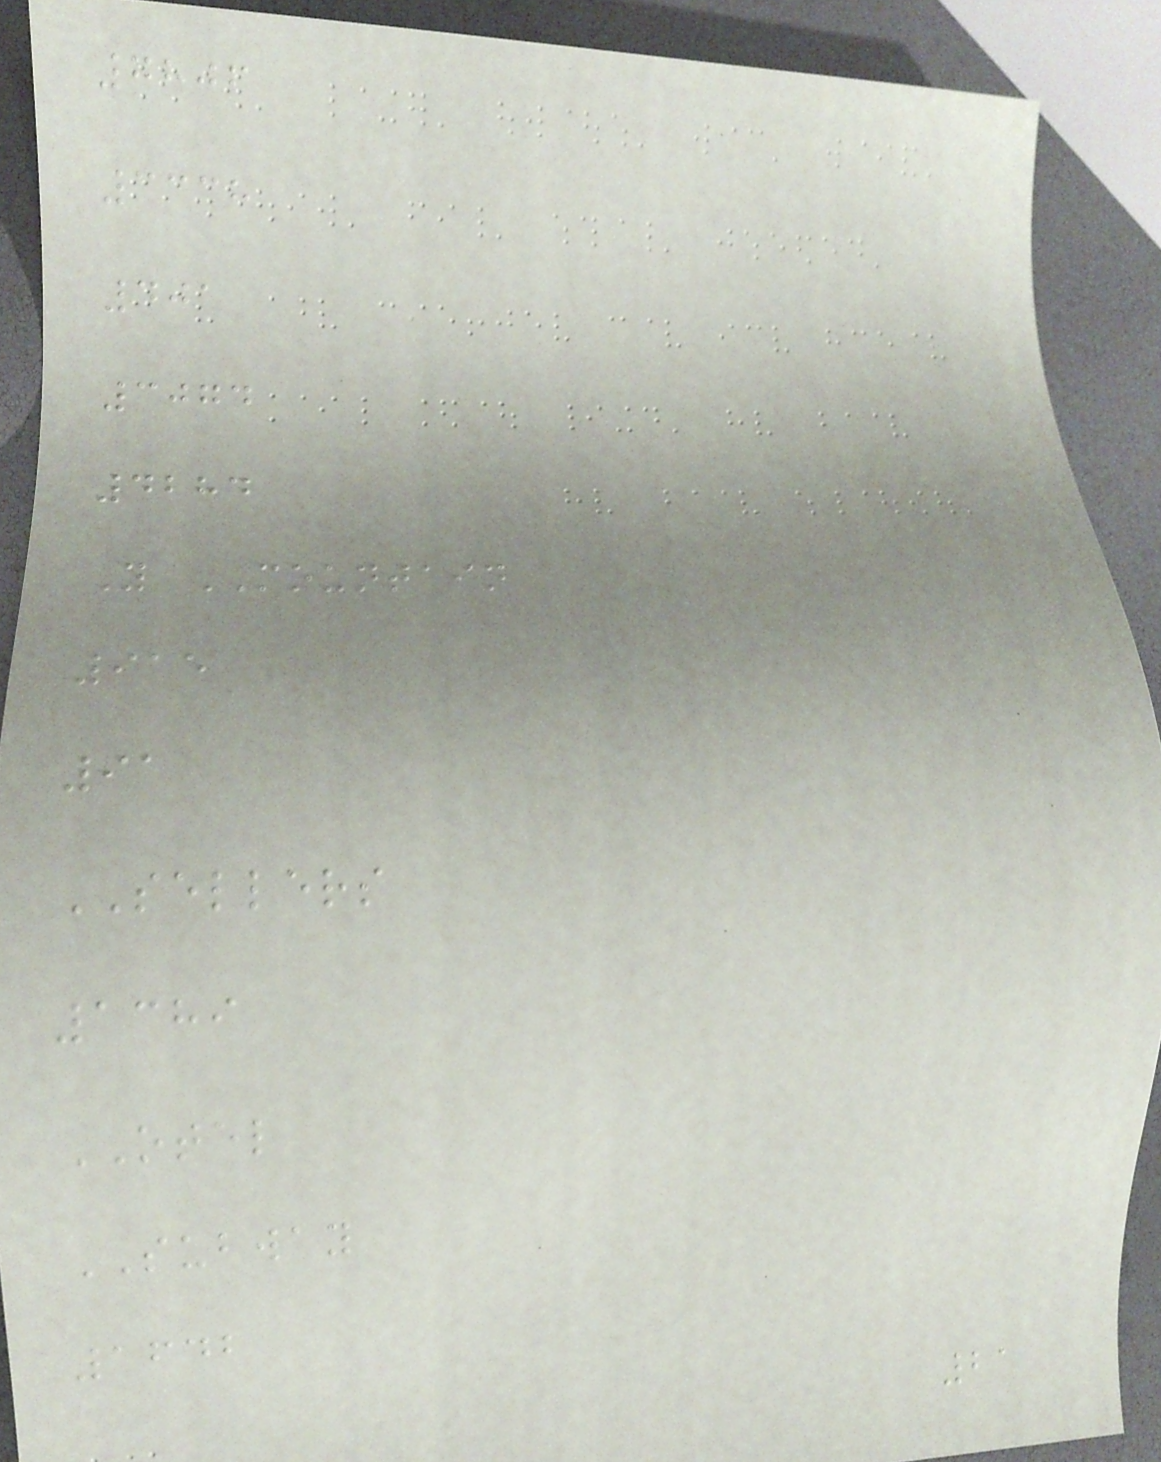7806
3338
401
3074
4284
Y MOUNTAIN
915
91
SELLERS
1389
OTEL
SUBWAY
1642
21
